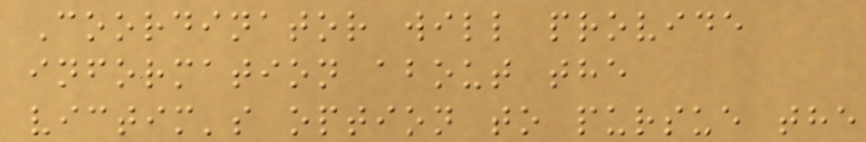Coordinator will provide
information about the
victim's option to pursue the
